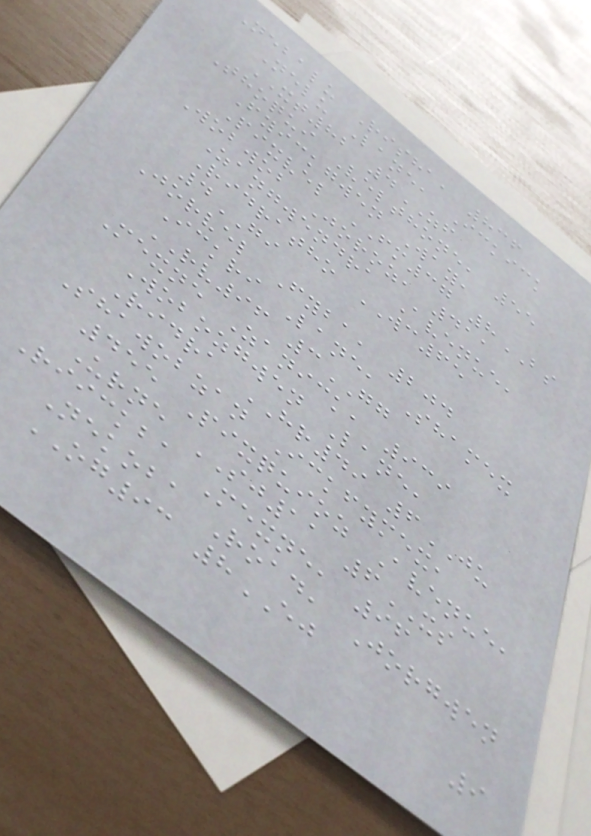Nebalu Risha, 836
Nelu Lane, Ickick
XT82 4ZF
Thoqui Velthone, 55
Fyickgwen Way,
Pixvel FM37 8BS
Wobwob Joroz, 411
Zangwendra Avenue,
Ridratho WC65
4GI
Jorvel Fyba, 204
Ickri Lane, Shamex
RV96 3GG
Mexne Zanick, 939
Wobozgwen Lane,
Ridra HR49 6JU
Shawobzan Ickfymex,
455 Pixquioz Avenue,
Urne SJ11 6XS
Riickba Mexne, 96
Nekoba Road, Jorgwen
OG93 8EJ
9
